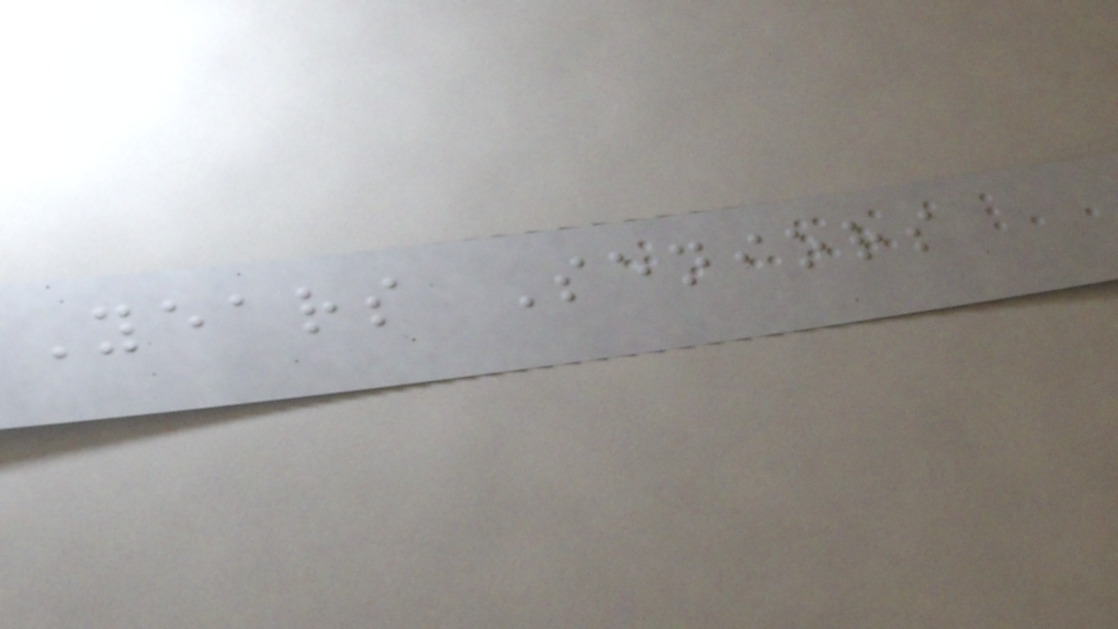Years Seniors
